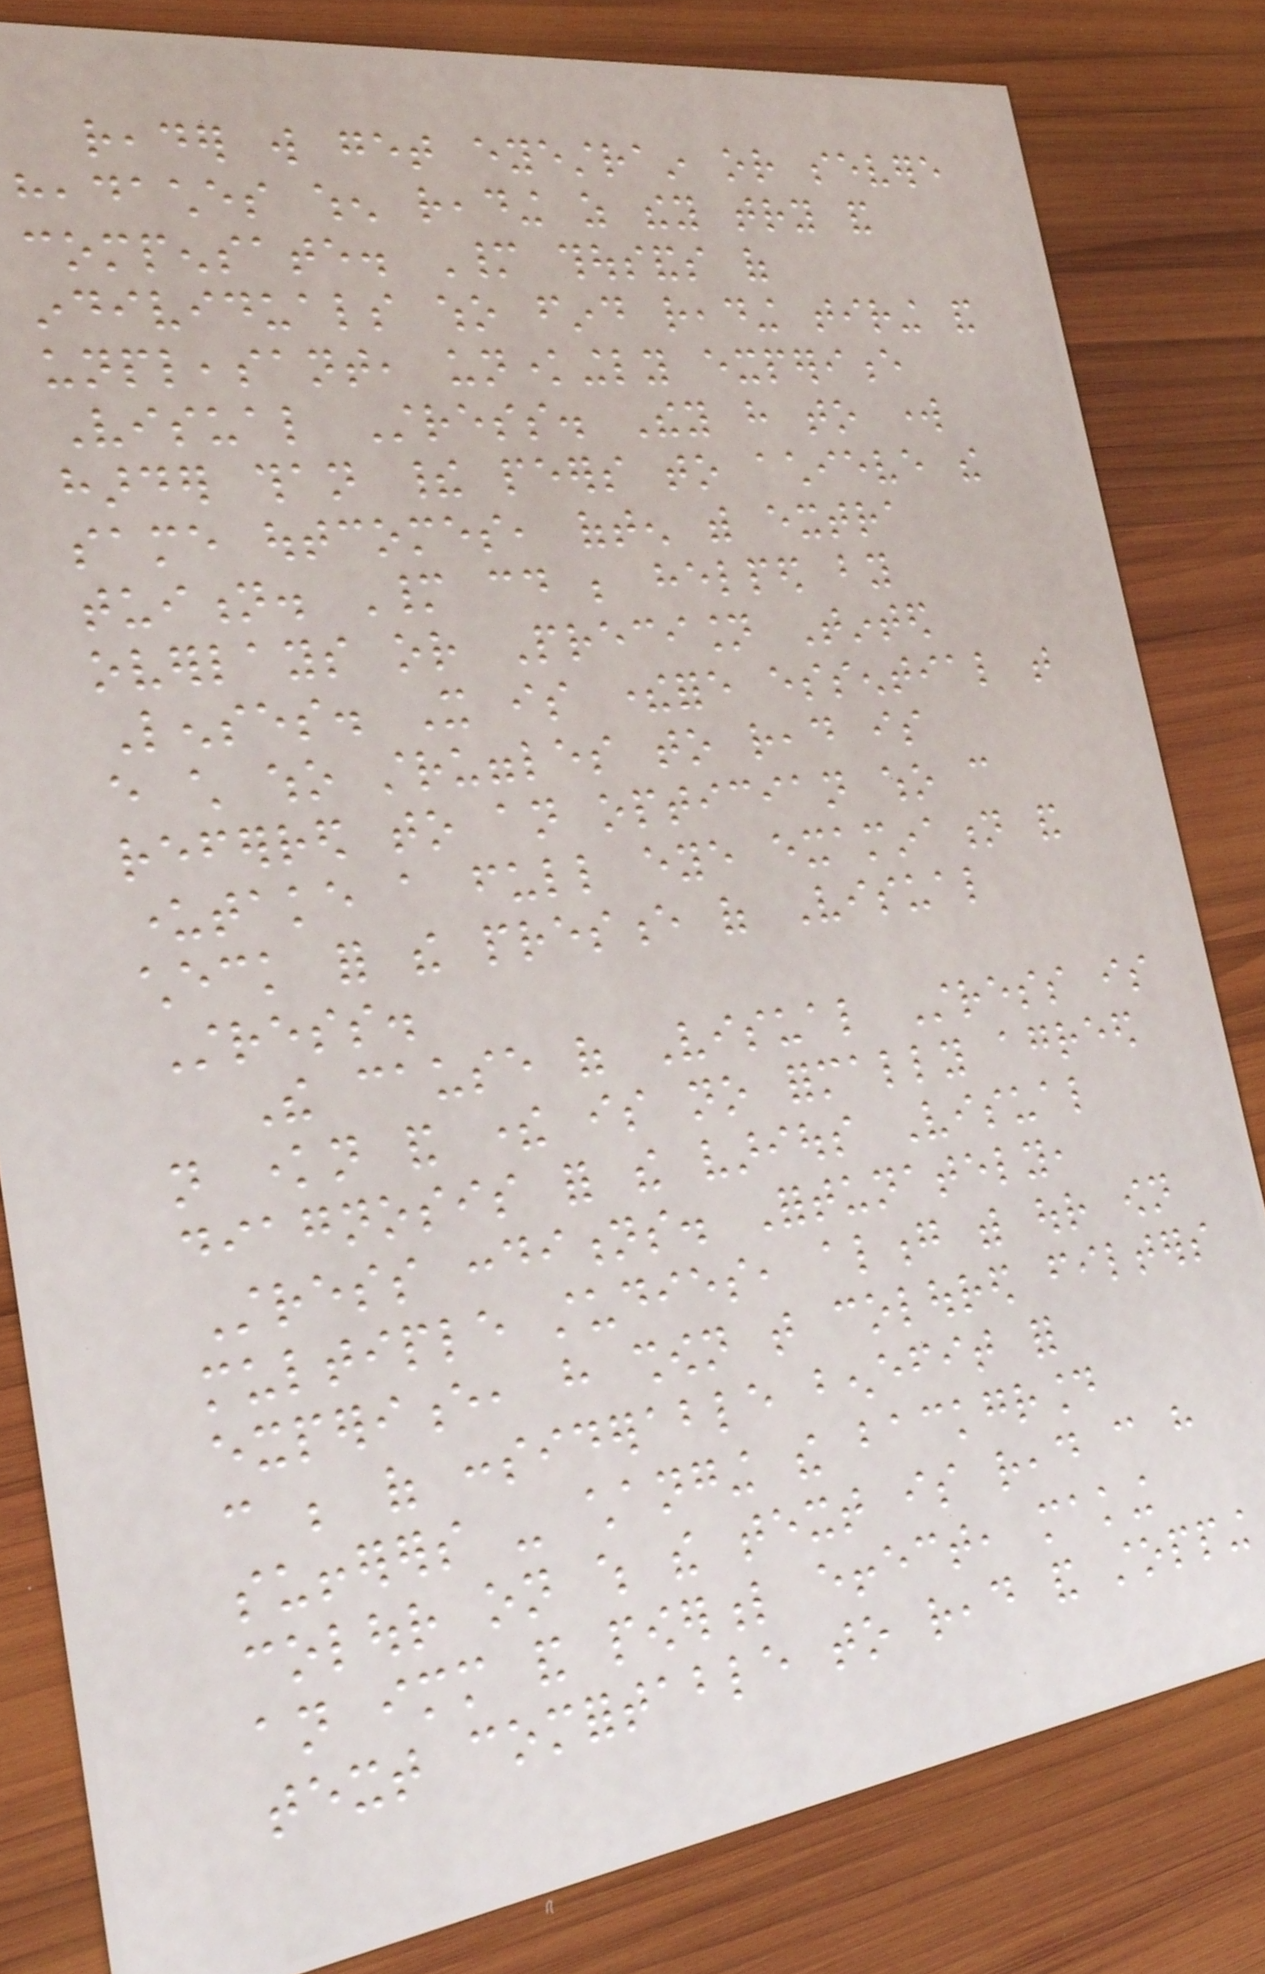reader will get eyestrain or severe
headaches when reading as they try and
compensate. Many thousands of
individuals who find reading tiring and
unpleasant, unknowingly experience
Visual Stress. They have to work
harder than their peers to achieve the
same outcomes, often with extra
tuition. Many could be helped by
overlays or Precision Tinted
Lenses. It is therefore essential that
every child who struggles to read is
referred to an optician who can
undertake a full eye examination and
check for the presence of Visual
Stress.
The cause of Visual Stress is
not known and there is no formally agreed
diagnosis for the various Visual
Stress conditions. Fortunately,
multiple studies, along with our own
experience, have shown that coloured filters
can be of considerable benefit for
sufferers - changing the background
colour on which the text is read can have
an immediate and powerful effect, making
text comfortable to read and stopping
